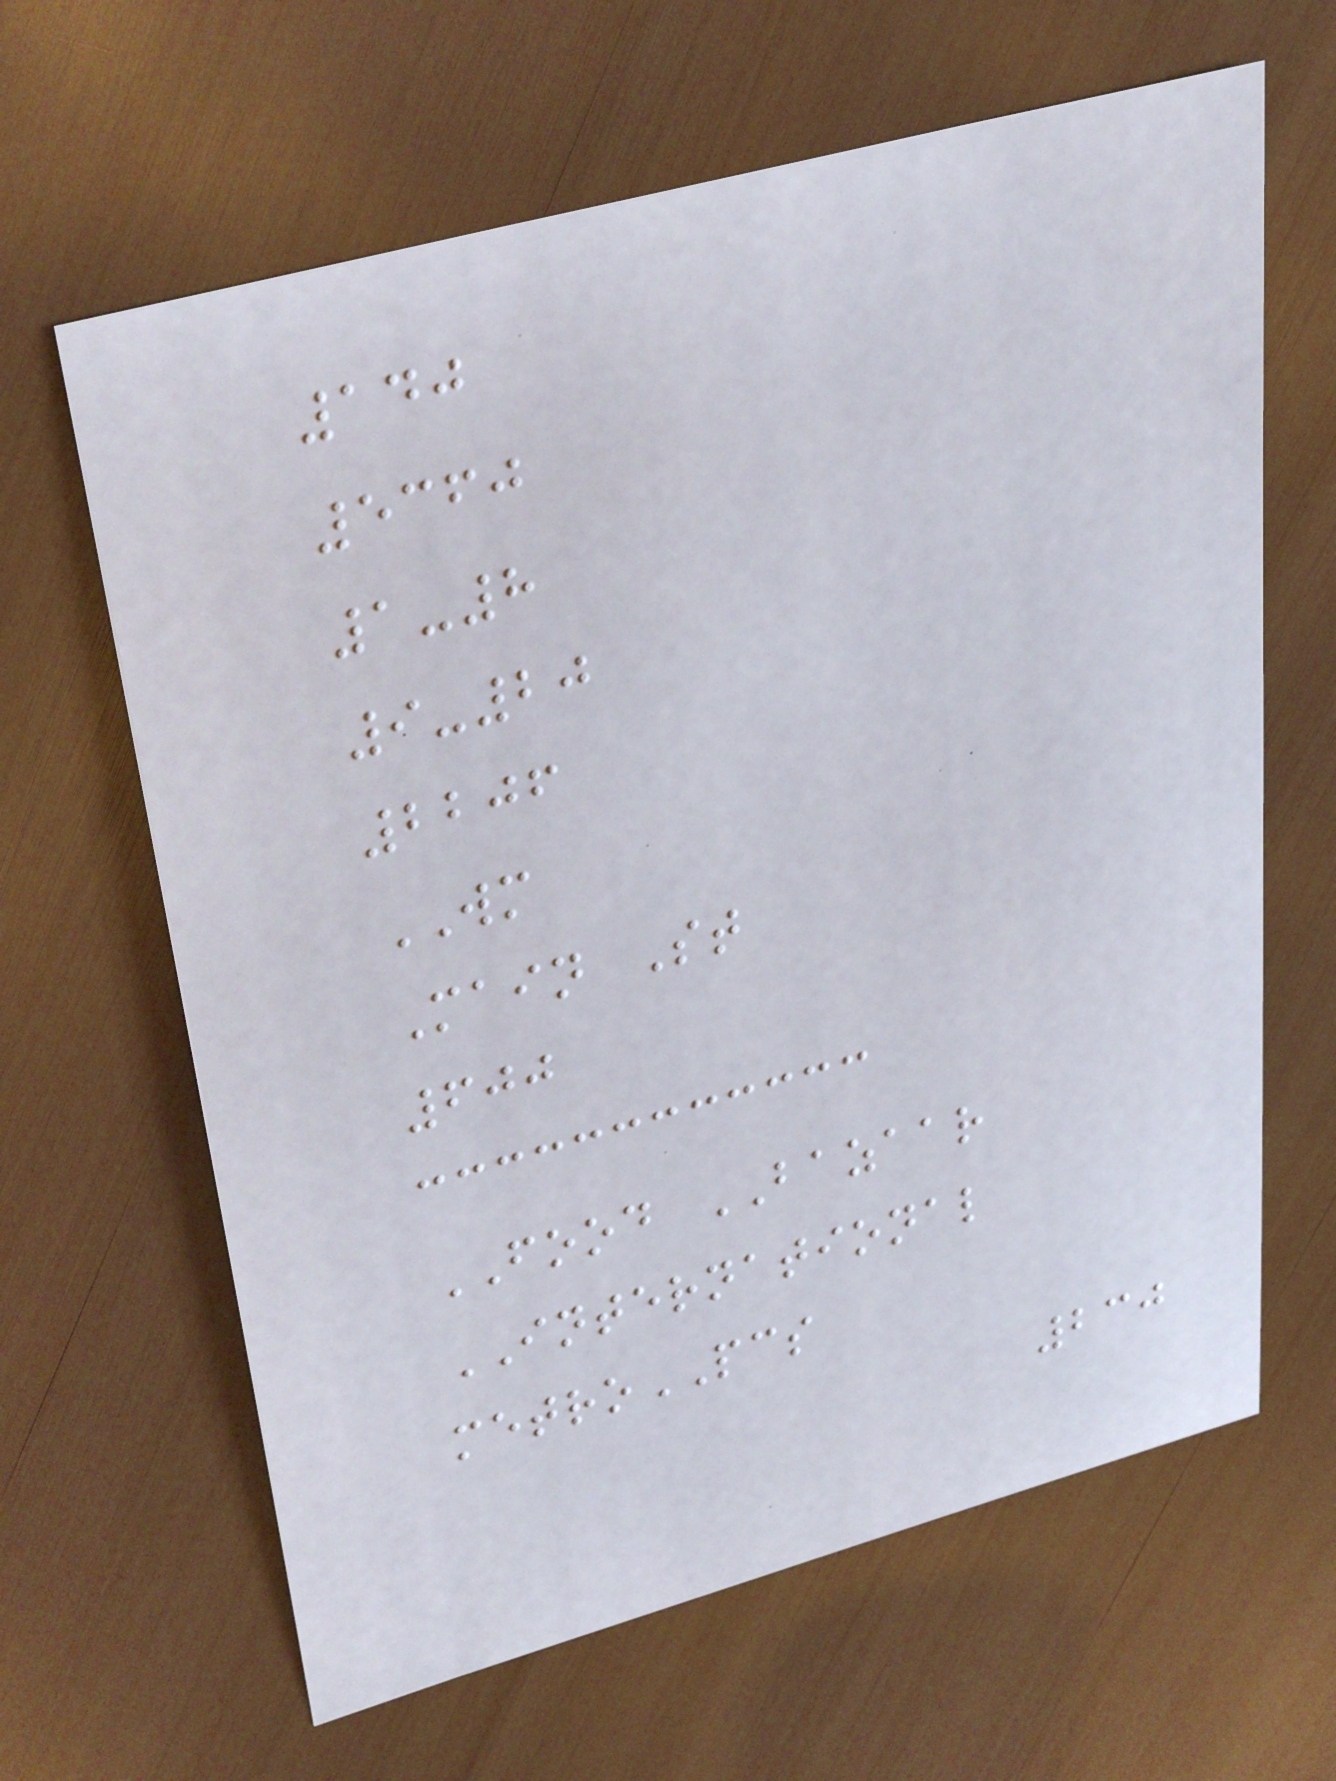140
5360
1-8
9-20
2206
WM
Main St
600
FOOD BAZAAR
INTERNATIONAL
metroPCS
230
